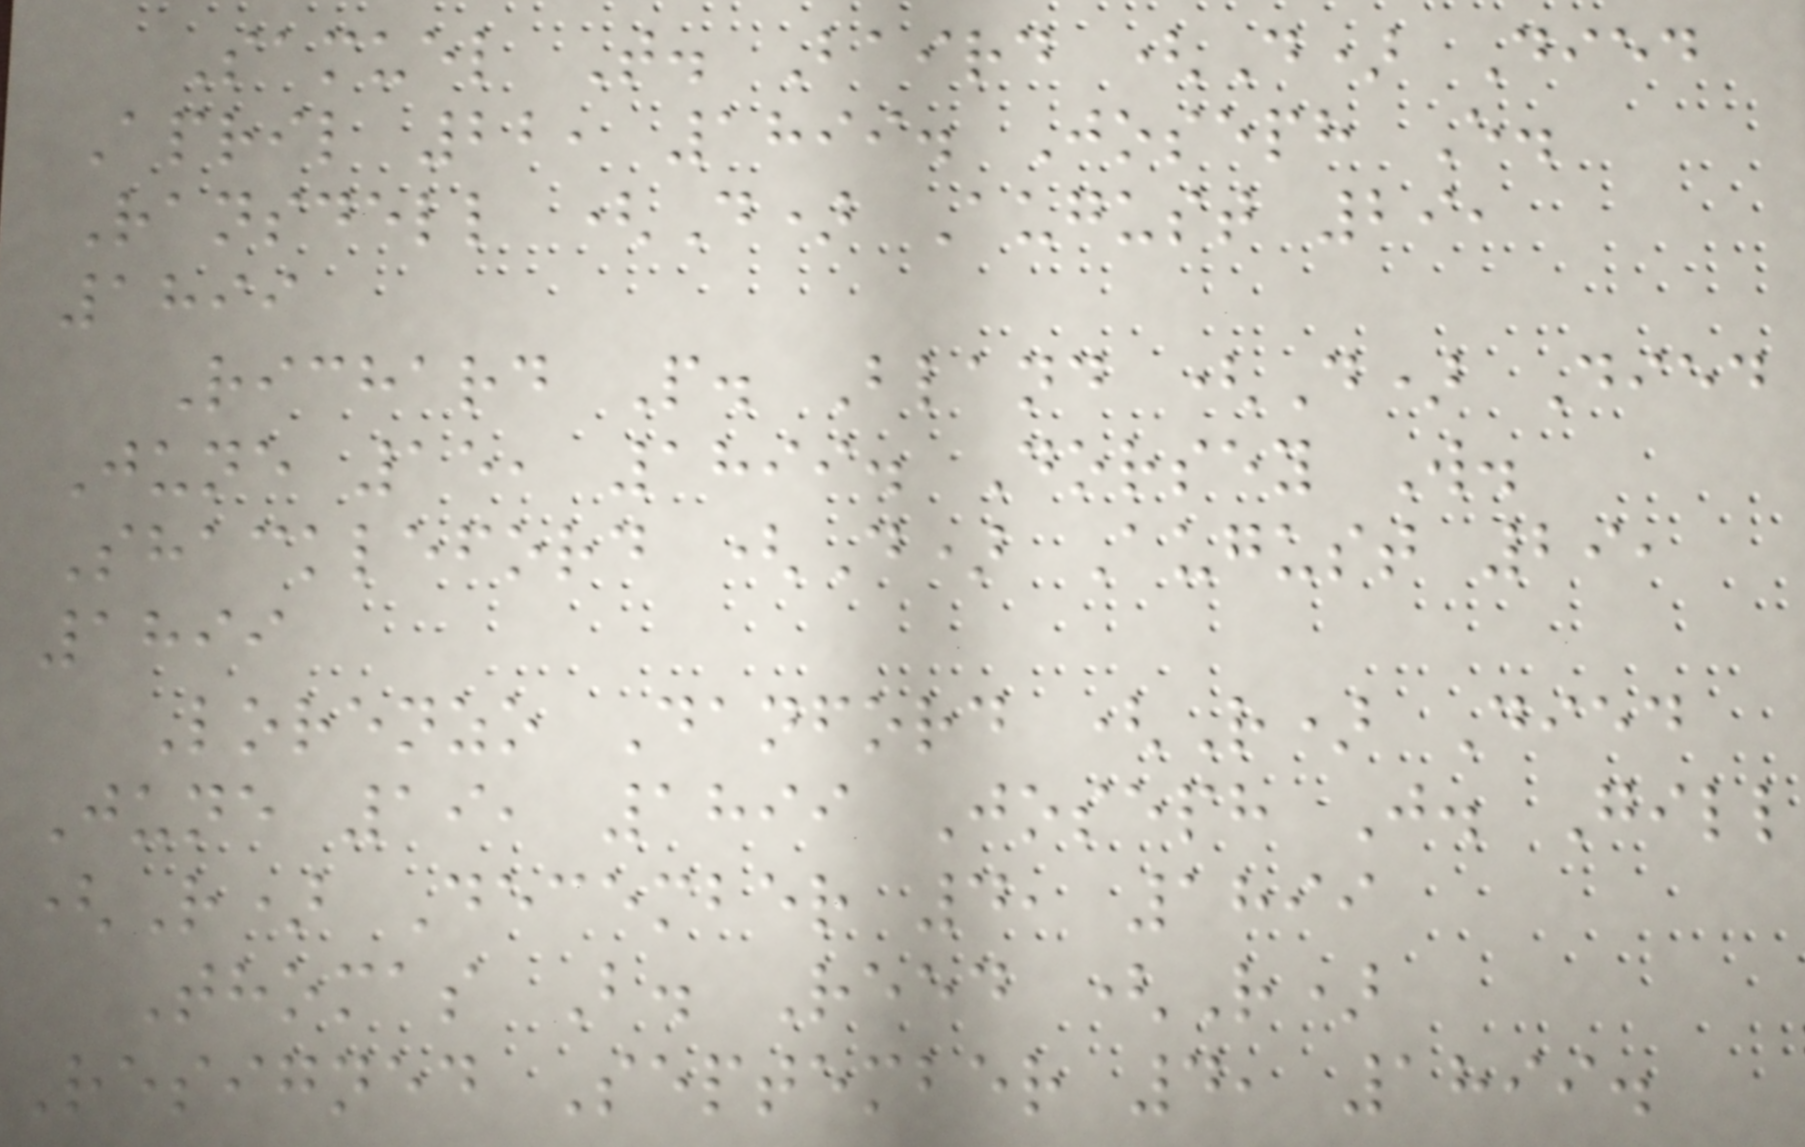Samuel T. Baird (D) Died
April 22, 1899. Joseph E.
Ransdell (D) August 29,
1899
Richard P. Bland (D) Died
June 15, 1899. Dorsey W.
Shackleford (D) August 29,
1899
Lorenzo Danford (R) Died
June 19, 1899 Joseph J. Gill
(R) December 4, 1899
Thomas B. Reed (R)
Resigned September 4, 1899.
